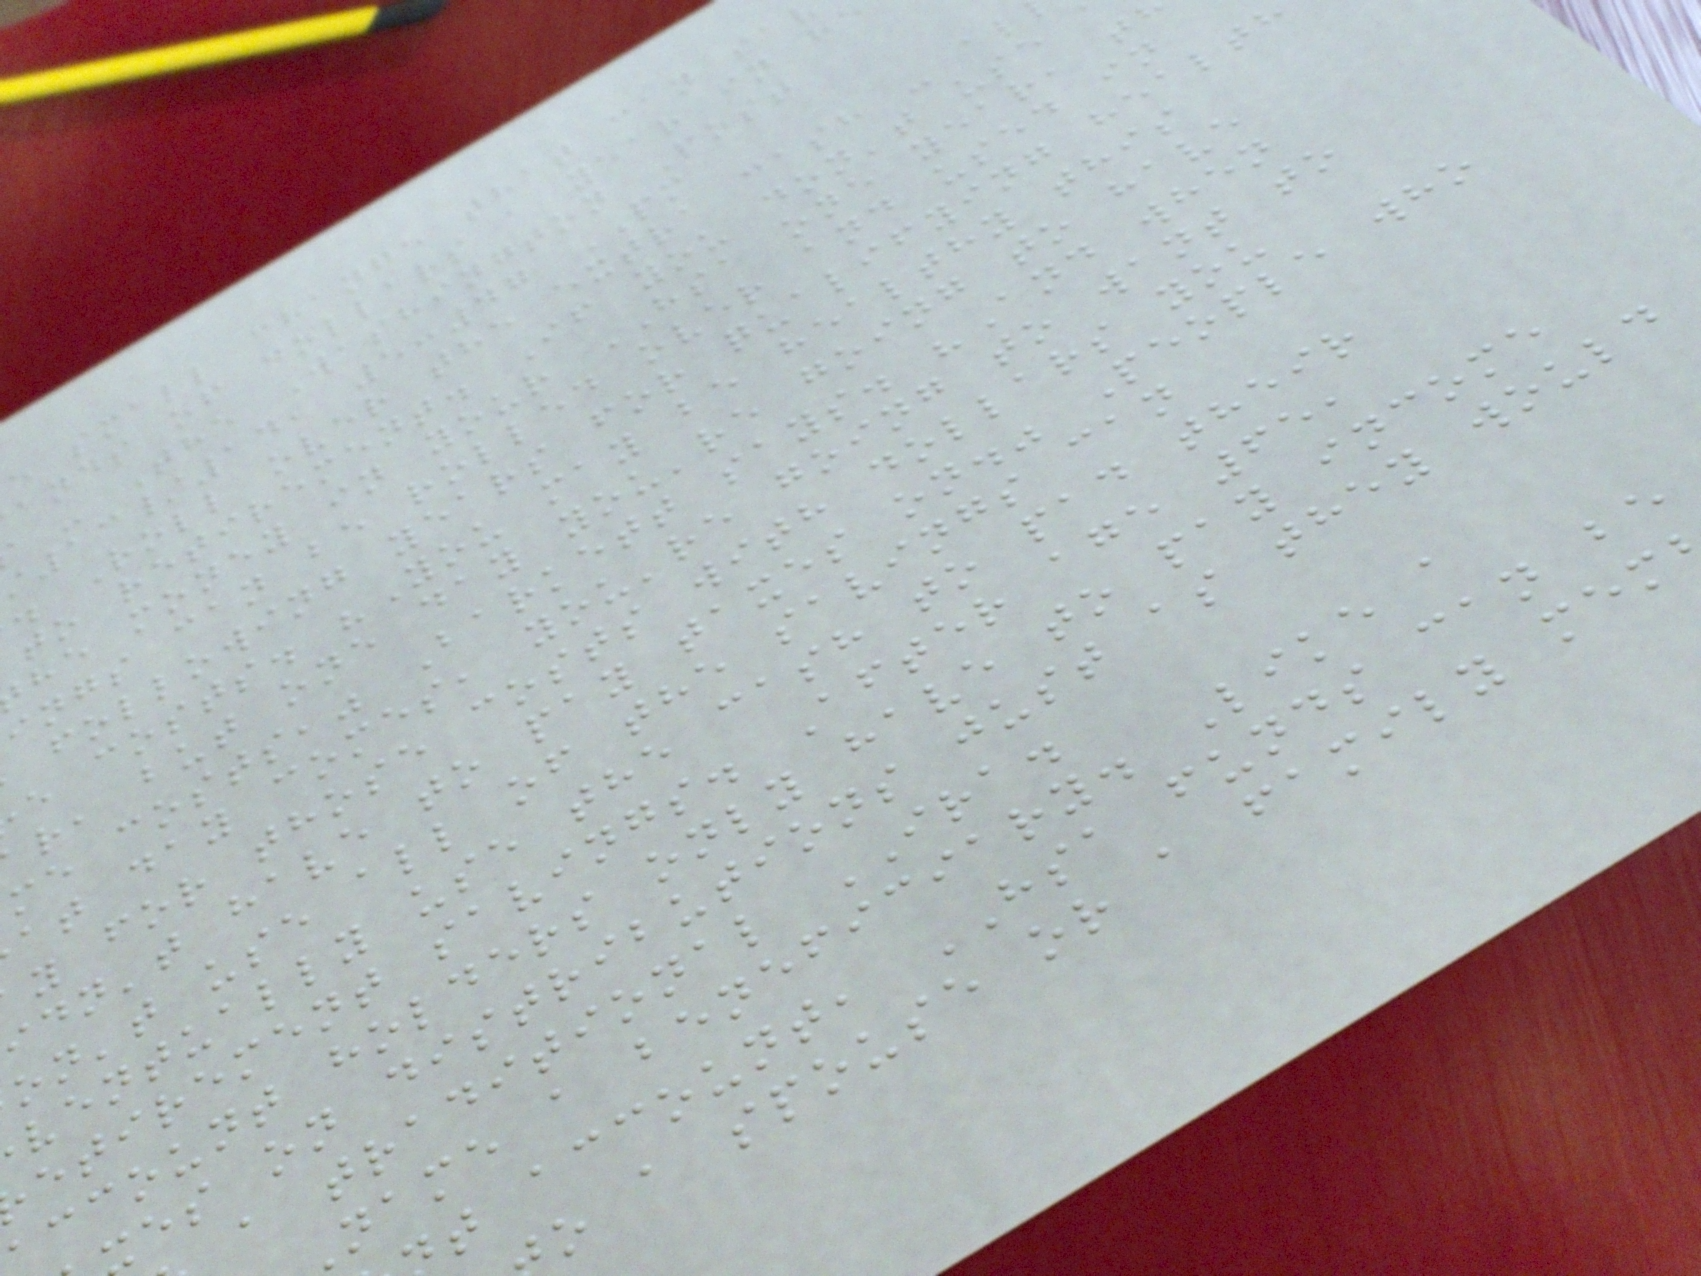e small change that can sa
ands of dollars a year in he
- The Washington Post
13/14, 5:47 PM
. Roll over the extra cash - al
to retirement. If you don't use
he money in your HSA one year, t
ings can be rolled over and used in
following years for qualifying health
e costs. "You may be healthy this
r, but one day you're going to have
me costs," Barkett says. "And when
at day comes, you're going to want to
y for those costs with dollars you
idn't have to pay taxes on." People who
on't use all of the savings can
ventually use the cash to pad their
etirement savings. After age 65,
ccount holders only have to pay income
es on distributions just as they would
a traditional IRA.
name a beneficiary. Like a
t account, HSA funds can be
o a spouse or a family mem
